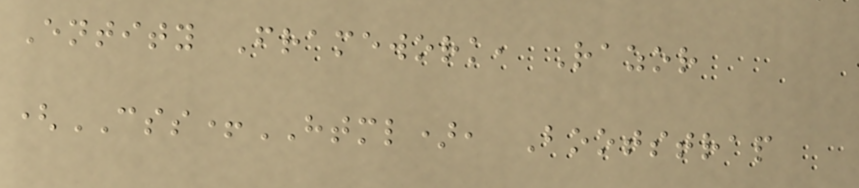Entity Framework, Razor
(CSS+HTML), Bootstrap
